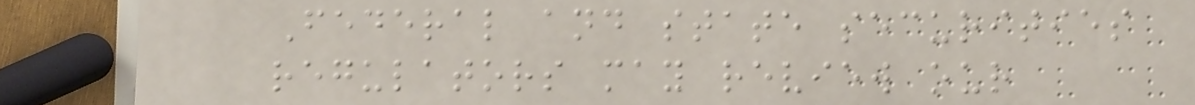Federal and state securities
regulators may review our
